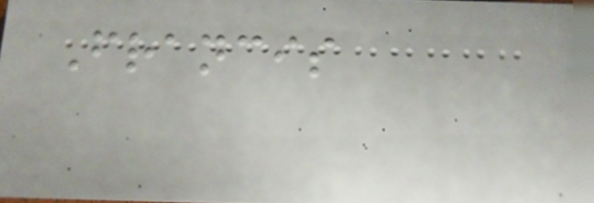Francis
